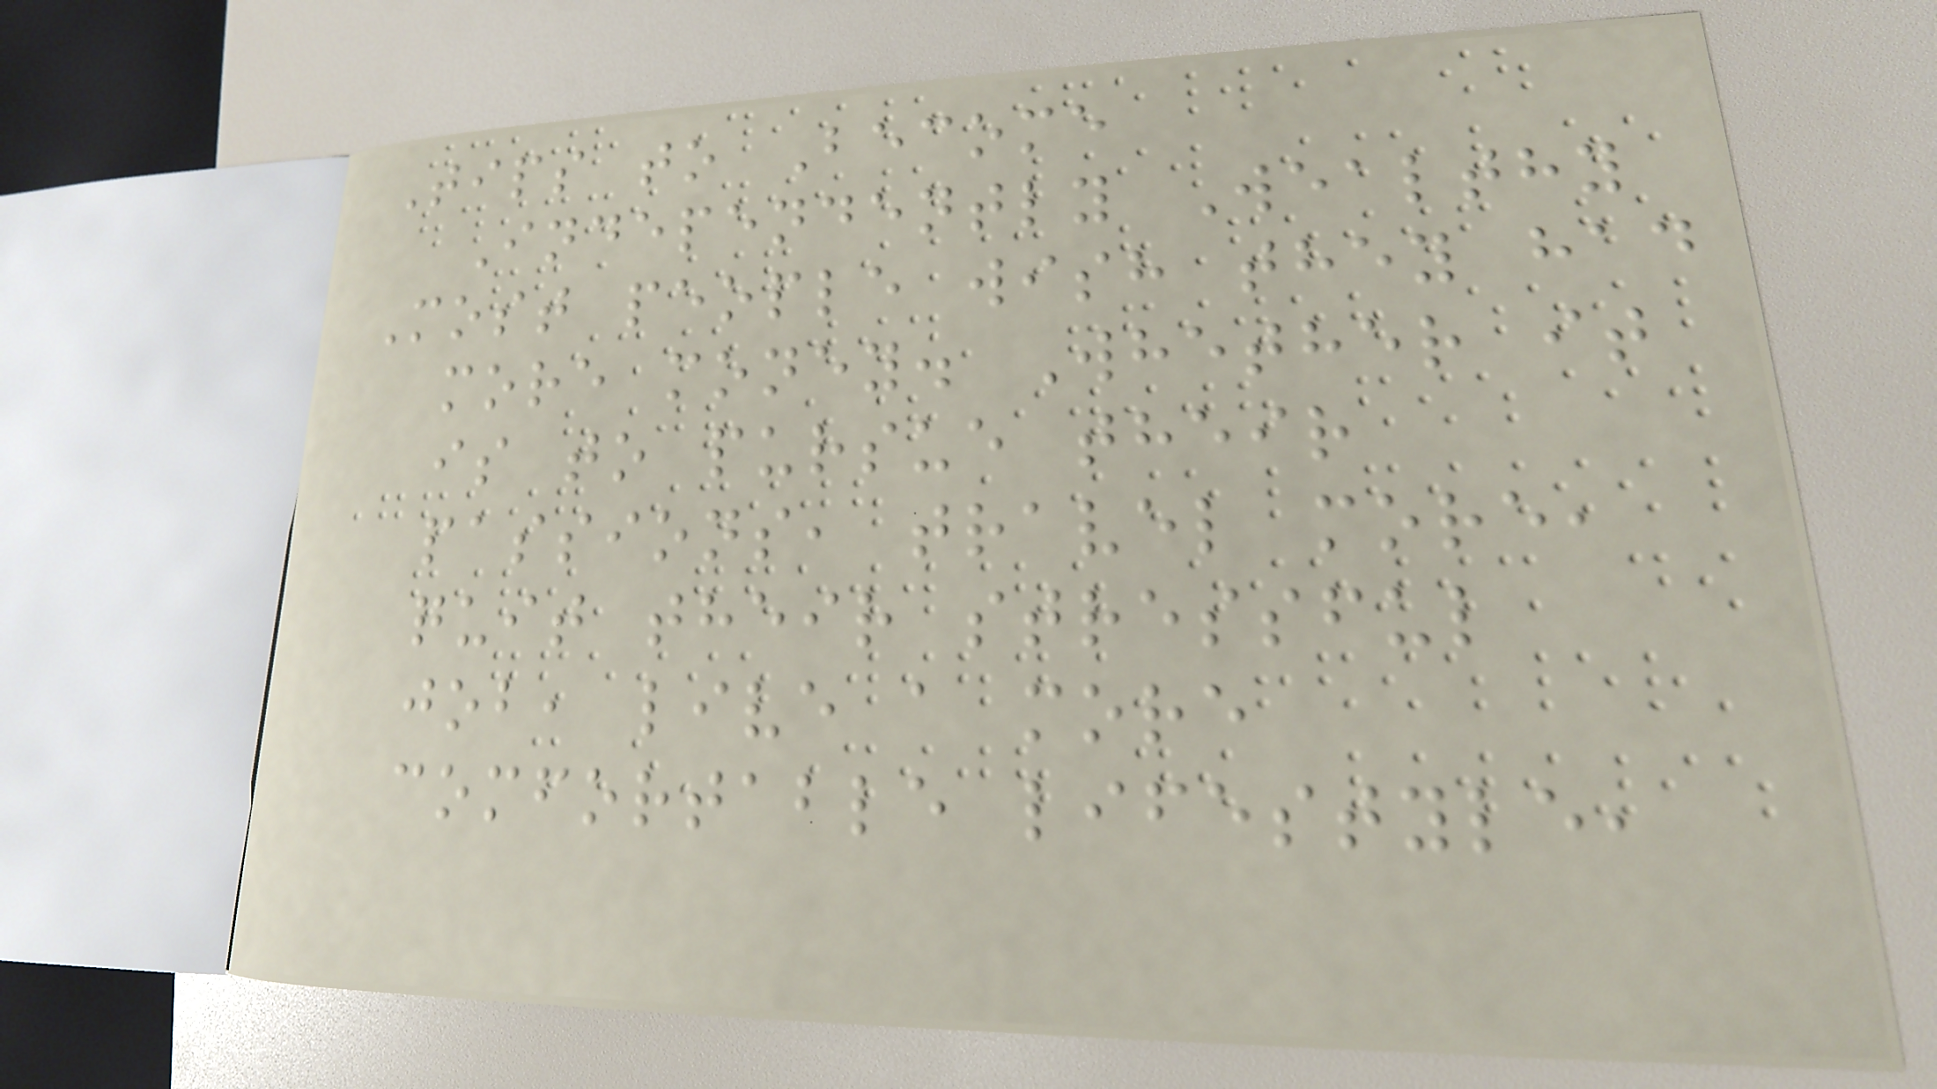Tips to Become
Independently Wealthy
Most people wish they had
more money. Whether it
is to pursue their
passions, travel more,
quit their stressful
job, live a more
comfortable lifestyle,
